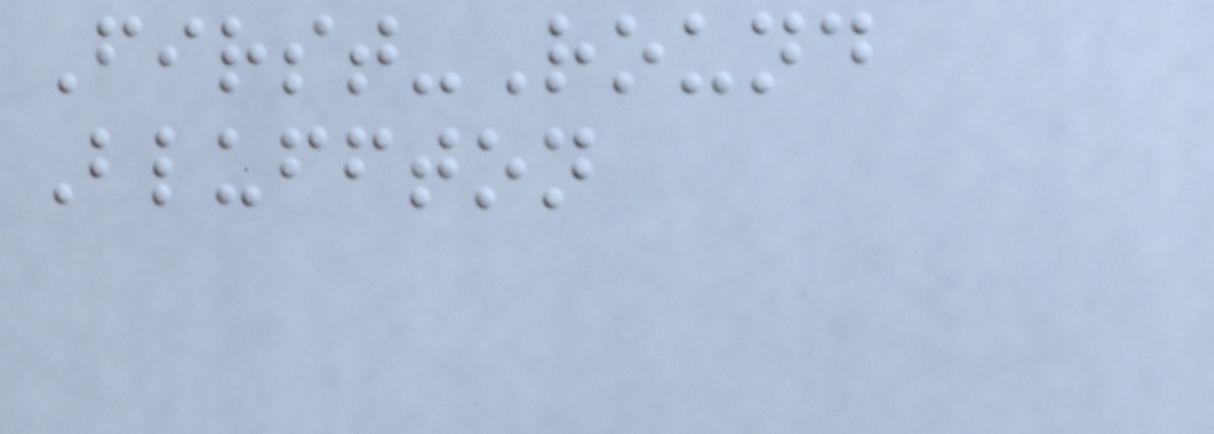First-Round
Bluffton
